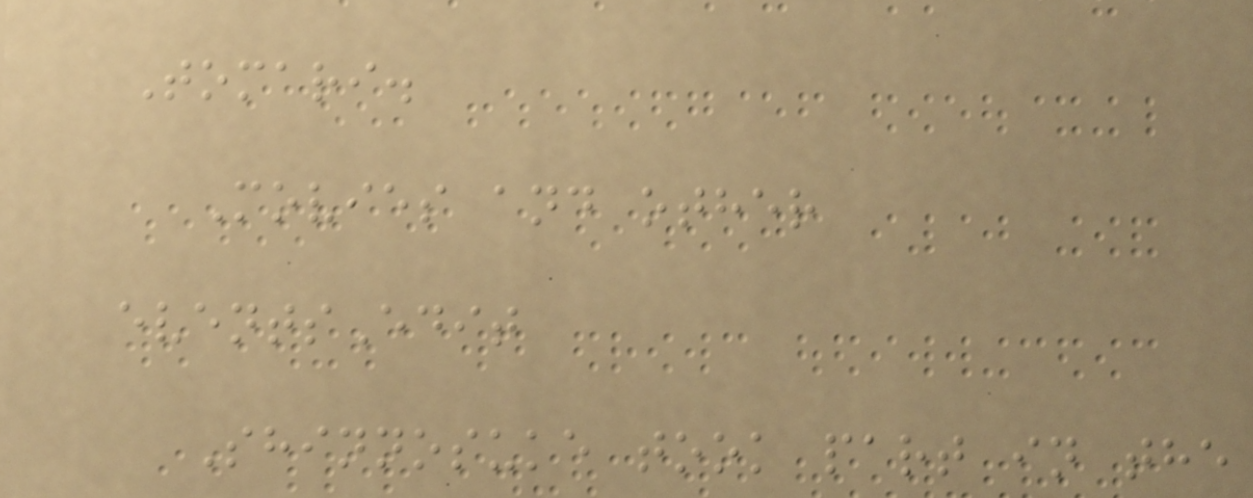Tomari.
Movies and other
eventsEdit
Shinnosuke took part in the
